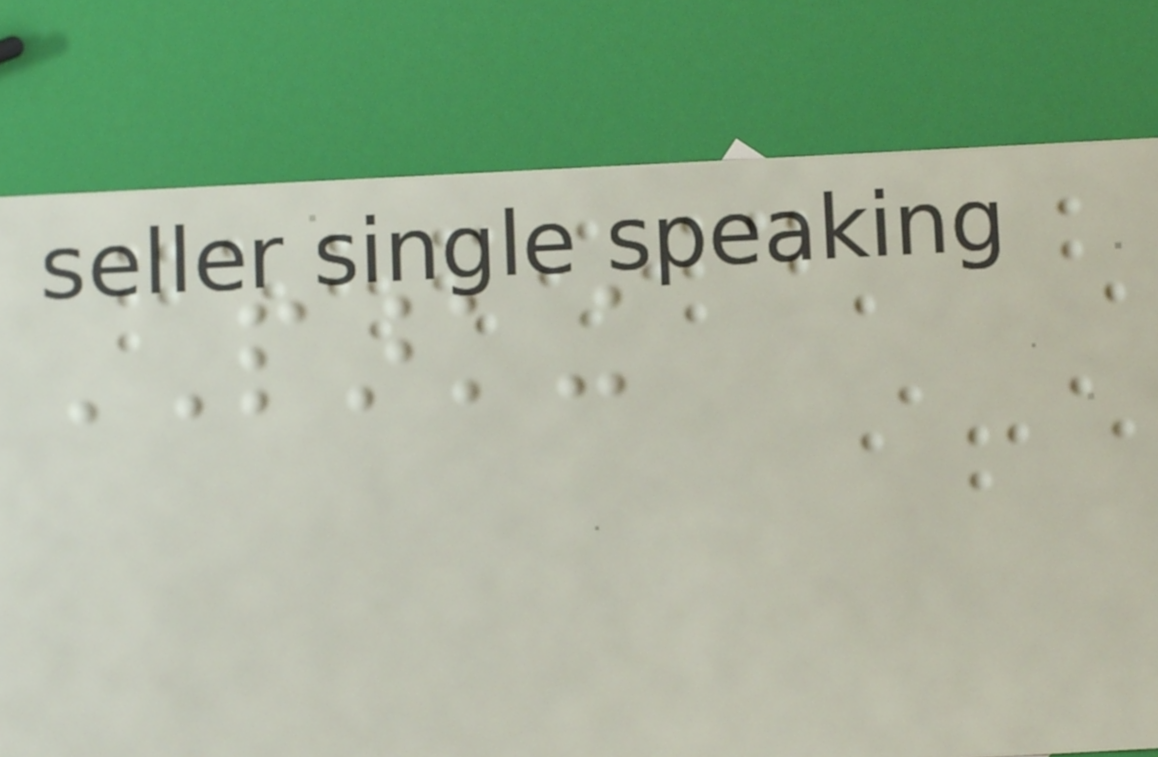PARKING
